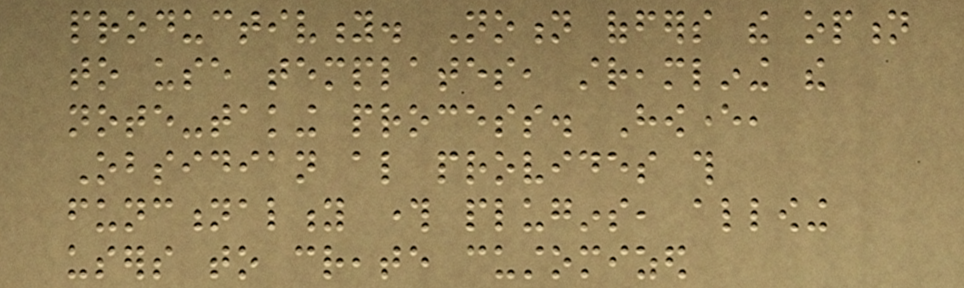productivity. Notion offers the option
to use templates, streamlining the
note-taking process. However,
Obsidian also provides this
functionality through plugins, allowing
users to create customized
